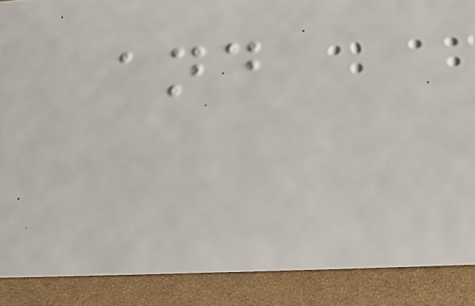and
